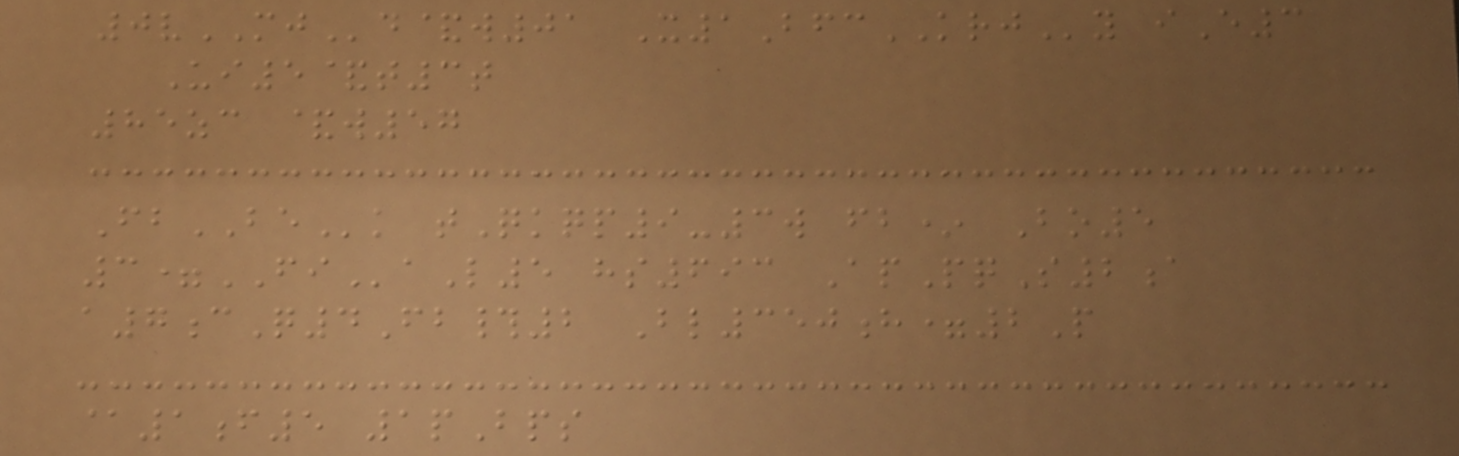0vMJd&w01 X1BfcKRJy iE3
Ui5&t3t
85zc &w57
FbBEk tQkqp9-3w fb* Bo5
3=FIaL5 hs693 ApPqS2a
a7cQ4Fb#2 Bl350h=2P
@1f5 1pBps
